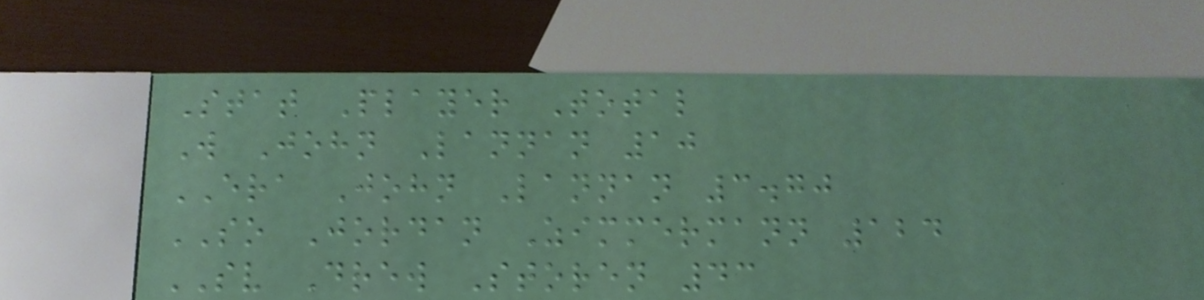Stat Player Total
W John Lannan 10
ERA John Lannan 3.70
SO Jordan Zimmermann 124
SV Drew Storen 43
